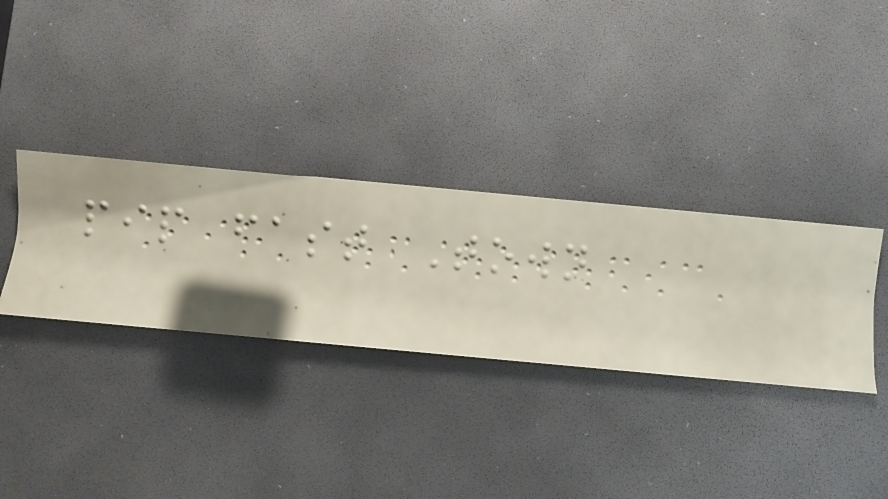pip fast Town
